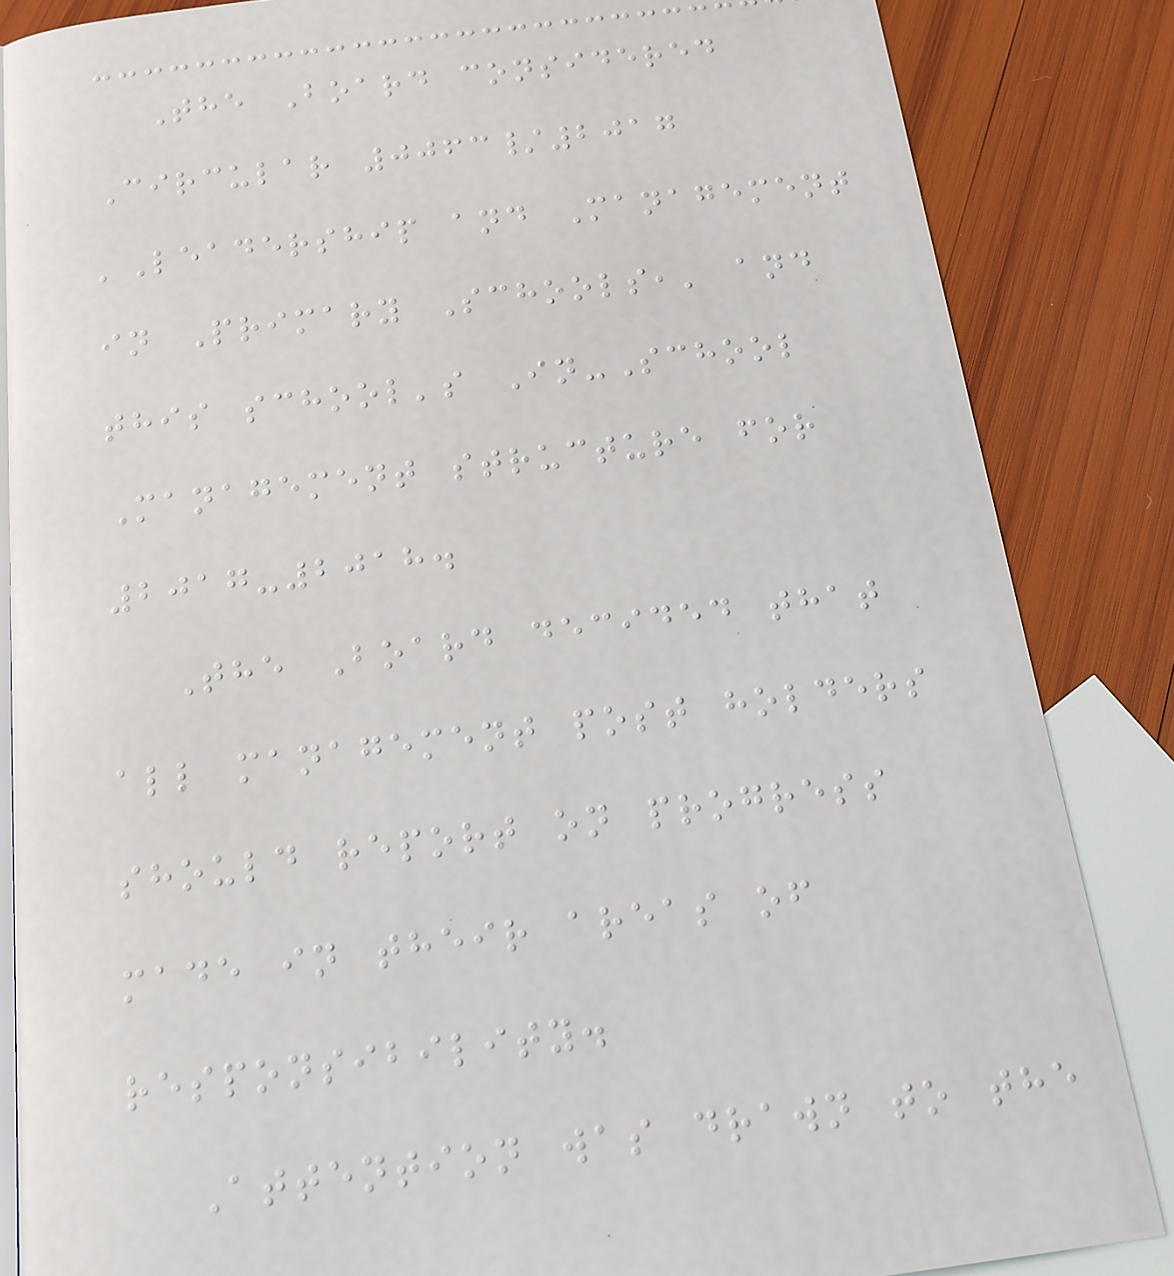The Board considered
Circular 0063/2017
'Leadership and Management
in Primary Schools,' and
this school's In-School
Management structure for
2017-2018.
The Board decided that
all management post holders
should report on progress
made in their areas of
responsibility.
Attention was drawn to the
